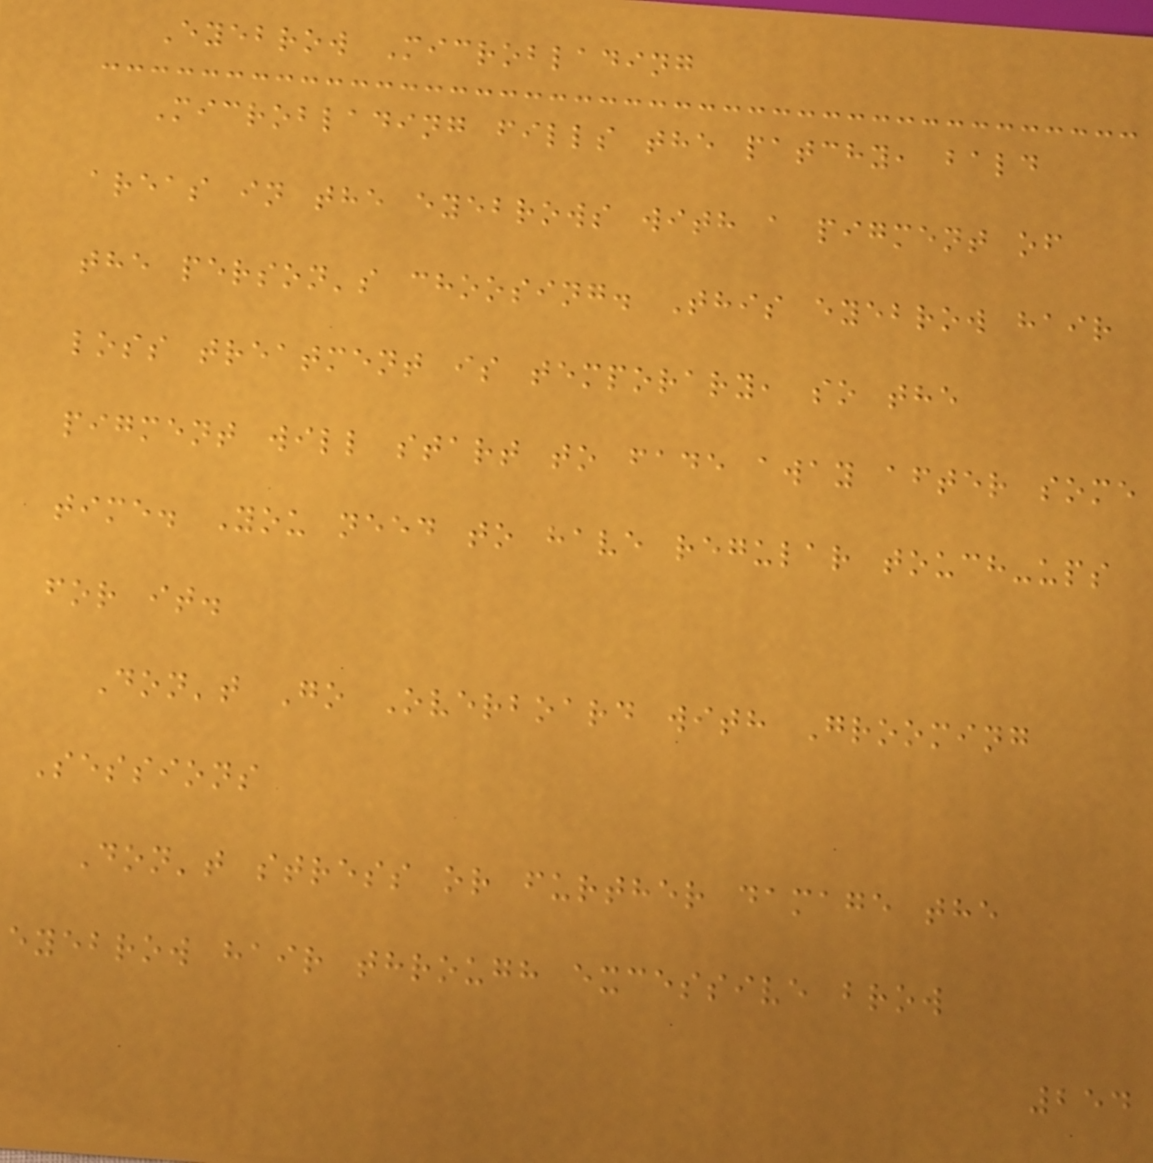Eyebrow Microblading
Microblading fills the patchy, bald
areas in the eyebrows with a pigment of
the person's choosing. This eyebrow hair
loss treatment is temporary, so the
pigment will start to fade away after some
time. You need to have regular touch-ups
for it.
Don't Go Overboard with Grooming
Sessions
Don't stress or further damage the
eyebrow hair through excessive brow
254
